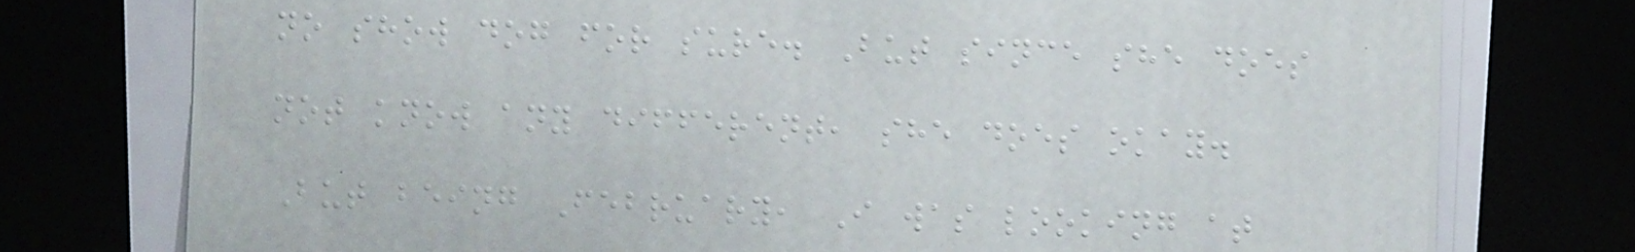no show dog for sure. But since she does
not know any different, she does okay.
But being February, I was looking at
